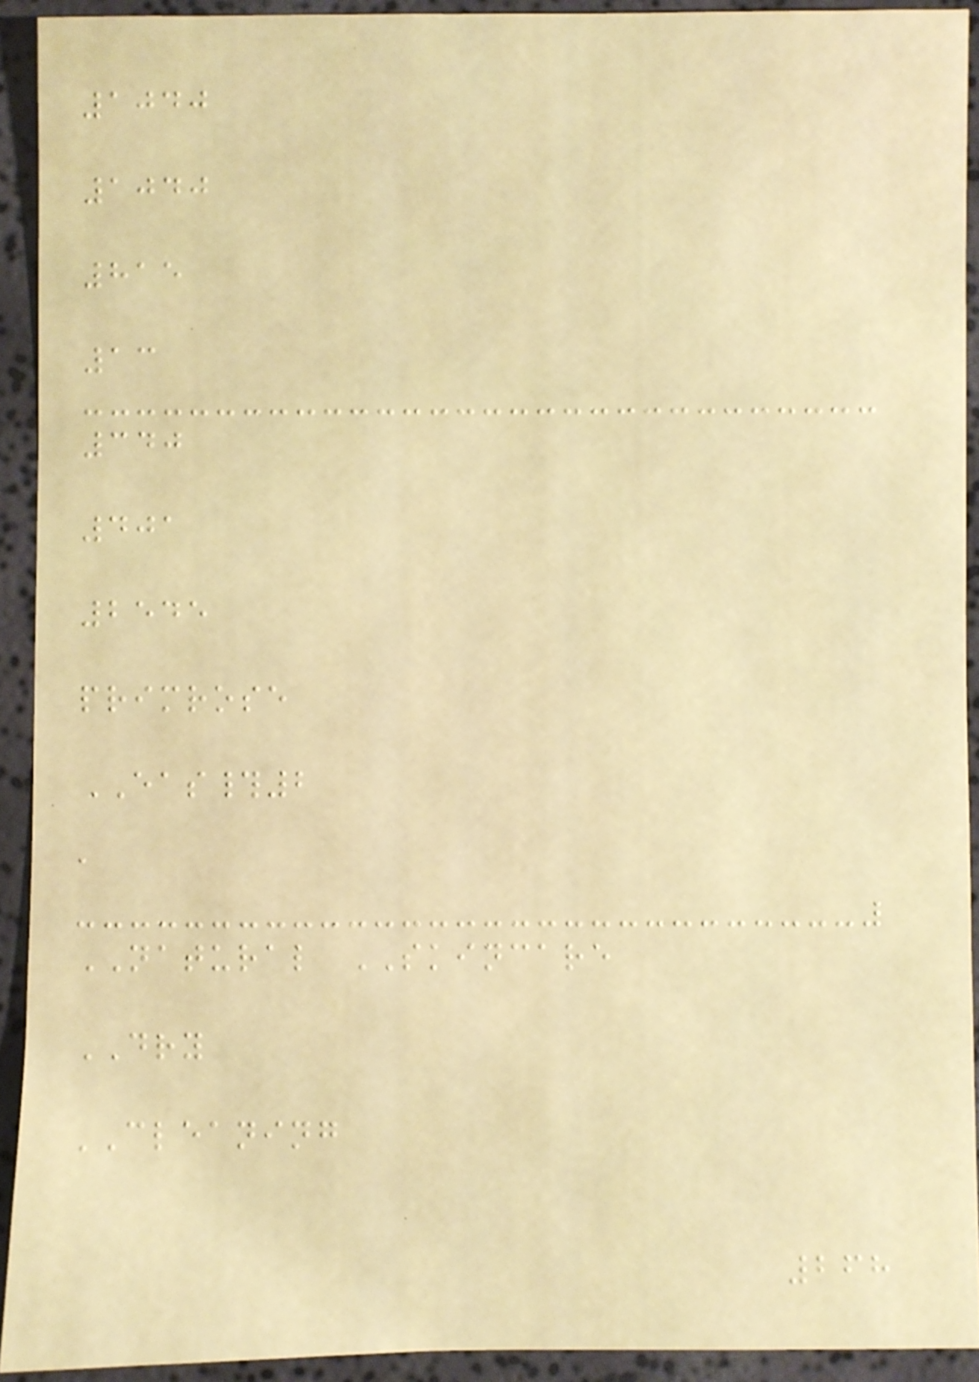1040
1040
815
13
340
401
2545
primrose
EAS#2
a
NATURAL SKINCARE
DRY
CLEANING
268
